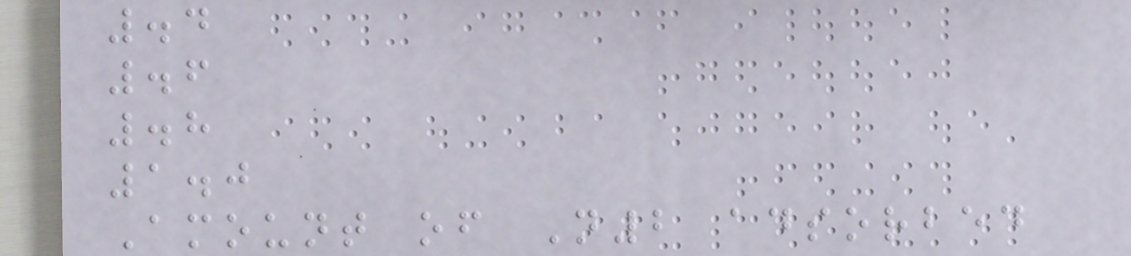.4
.6
.8
1.0
Amount of N2 adsorbed
